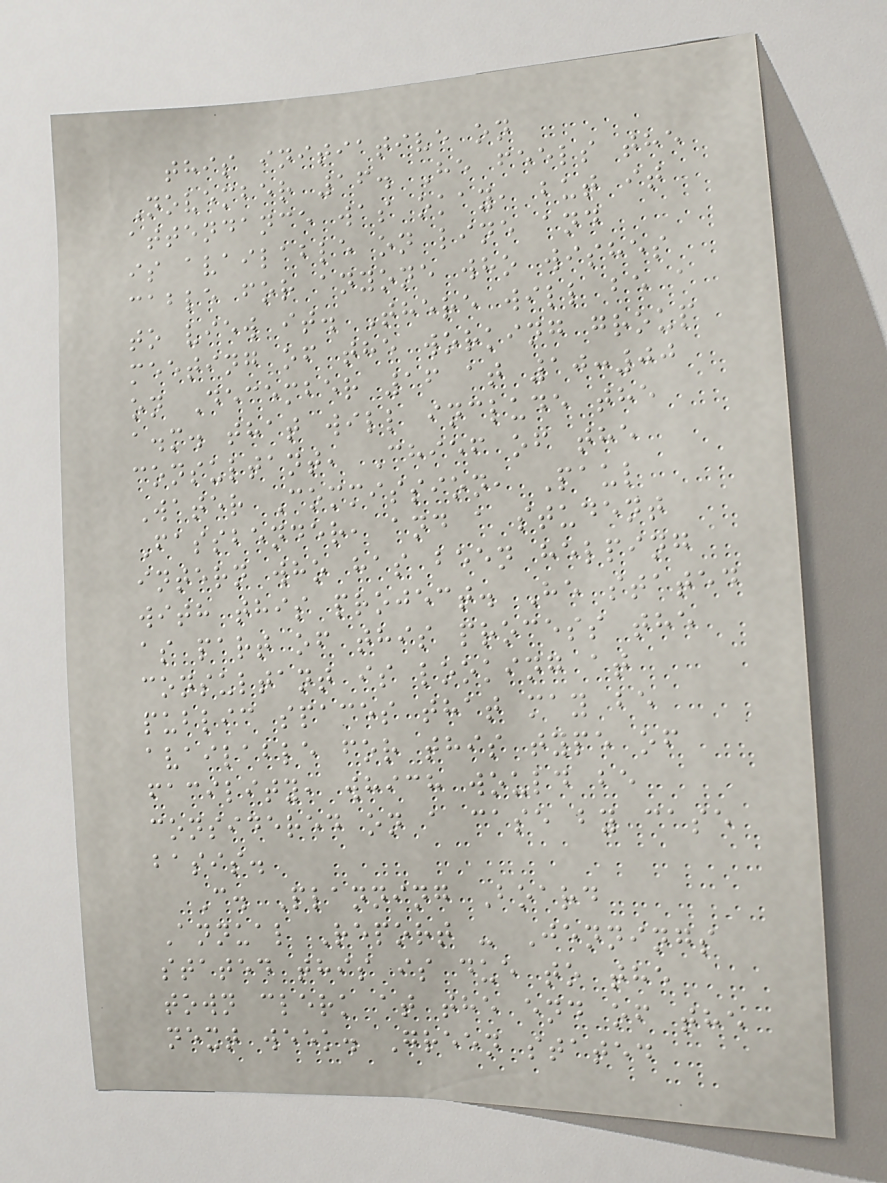this initiative on
November 16. He feels the
attendance was okay, but it
is available on line and
cable for anyone who wishes
to view it. There will be a
meeting of the working group
on December 16 at 10:00
a.m. that will include the
consultant, Chief of the
Water Commission, Paul
Fassbender, and a student
intern who has been helping
with this project. He stated
as part of this process the
consultant is looking at
public spaces that may be
available for this type of
facility, which would be
considered on a case by case
basis.
C. Planning Board
Annual Report - Jennings
stated this is due to the
town clerk at the end of the
next week. Green stated
